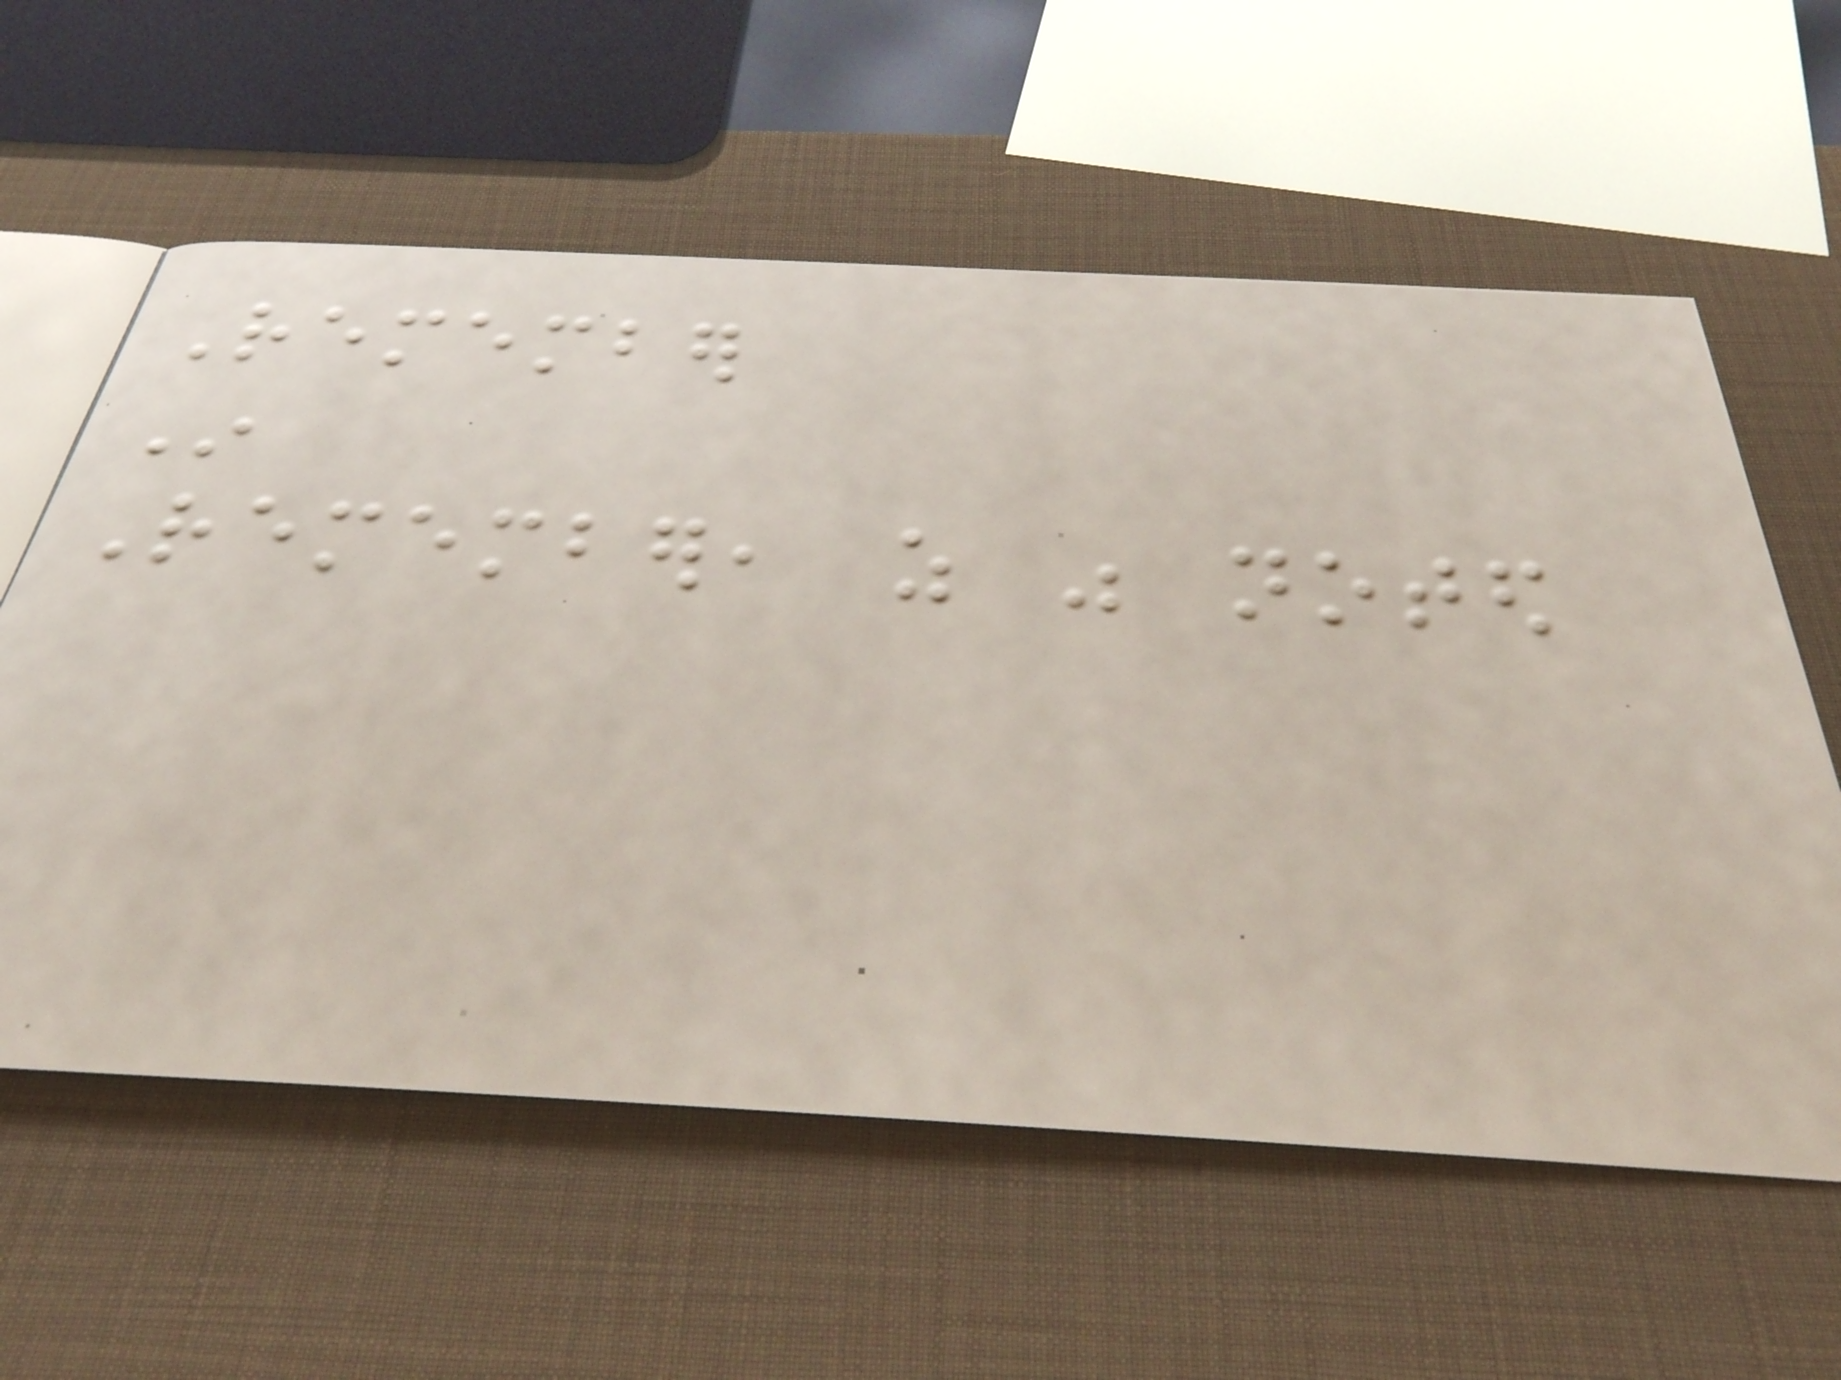Remember
In
Remember, as was noted
